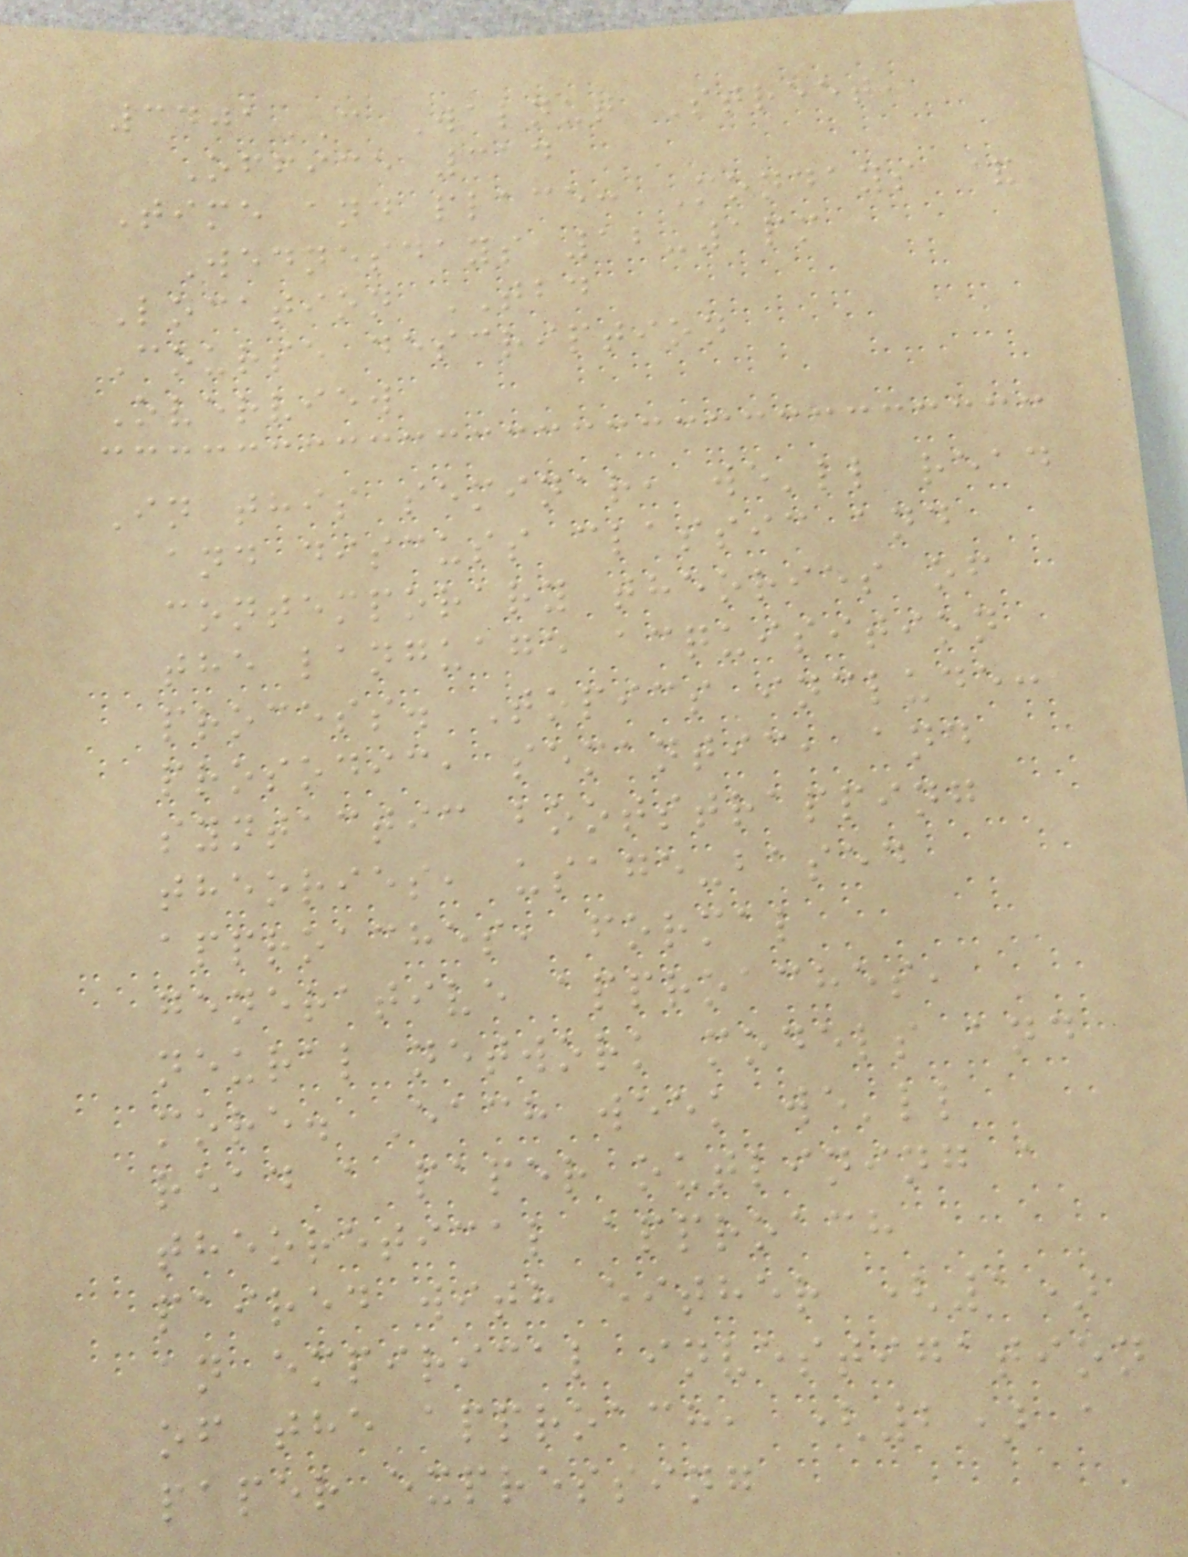3401-C Walnut Street,
Office 314
Time and place: Mondays &
Wednesdays 12-1pm
Location TBD
Course description
Overview
In this seminar, we'll read
and discuss classic and
contemporary theories of
the language acquisition
process. Topics include:
prosodic, semantic, and
syntactic bootstrapping
theories, usage-based
approaches, formal
generative approaches,
neural network models and
more. Each week we'll
read a paper outlining a
theoretical approach
paired with either (1)
an empirical investigation
of the approach, (2) a
paper expressing
